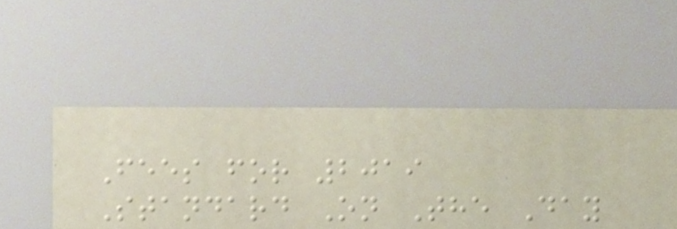Fees for 2019
Standard On The Day
